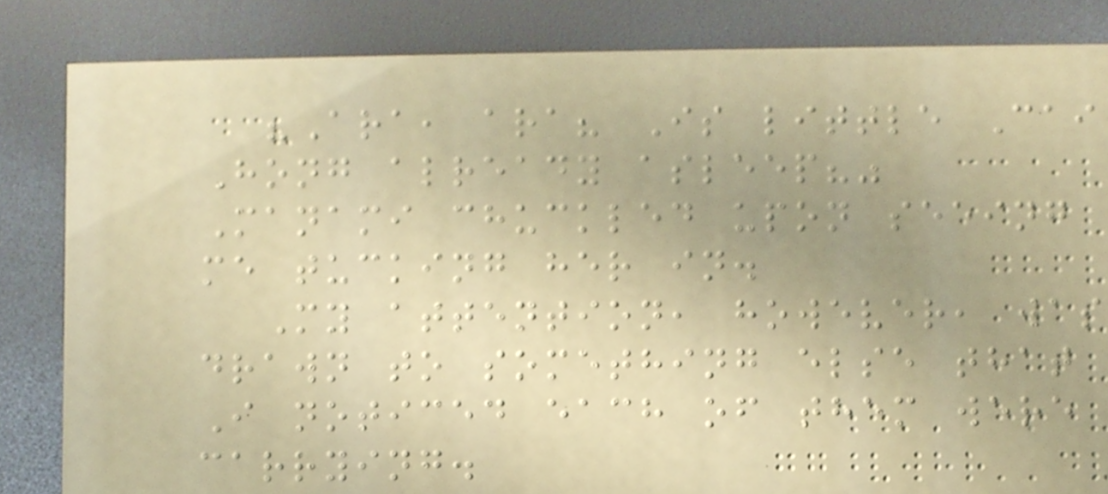"Ara, ara? Is little Cai
Hong already asleep?"
Manami chuckled upon seeing
me tucking her in.
My attention, however, was
drawn to something else that
I noticed each of them were
carrying.
